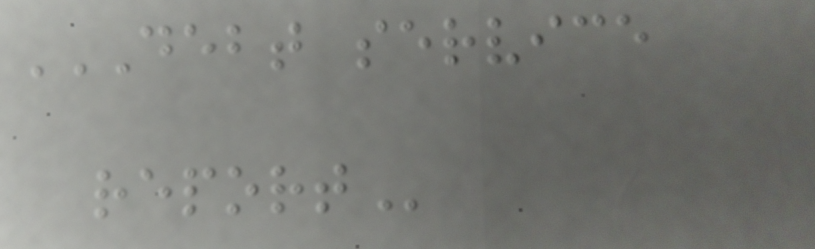DEBT SERVICE
REPORT
